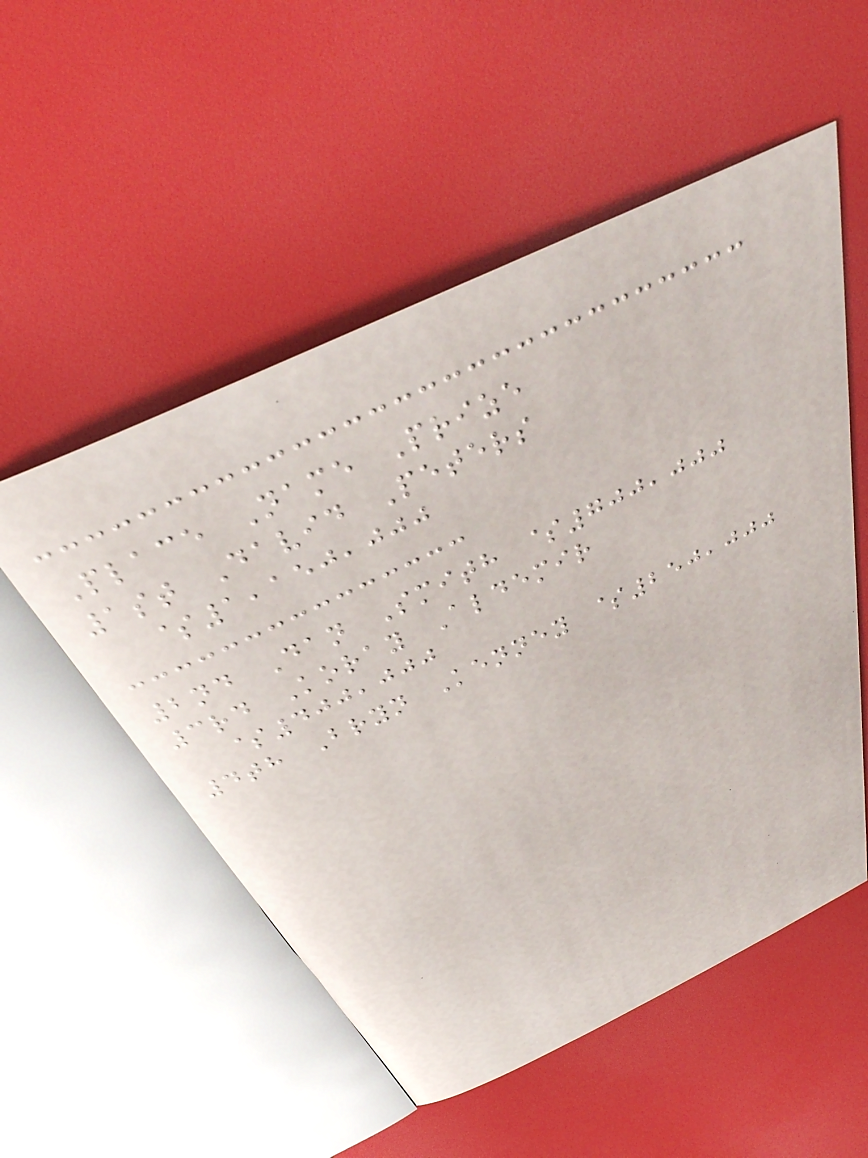Place Name Prize
1st David Peters
$1,150,000
2nd Dan Smith $700,000
3rd Koray Aldemir
$400,000
4th Bryn Kenney $250,000
